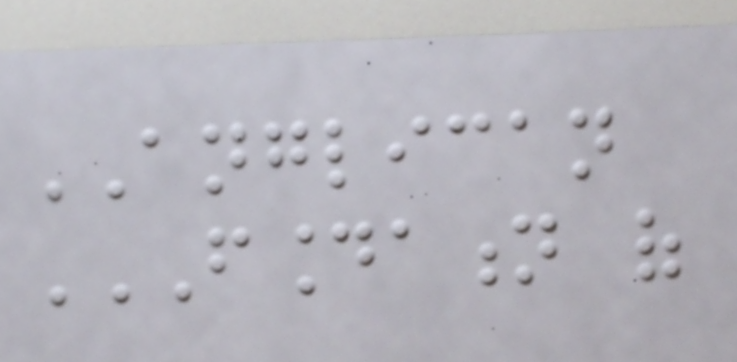ANGLICAN
FOUNDATION OF
